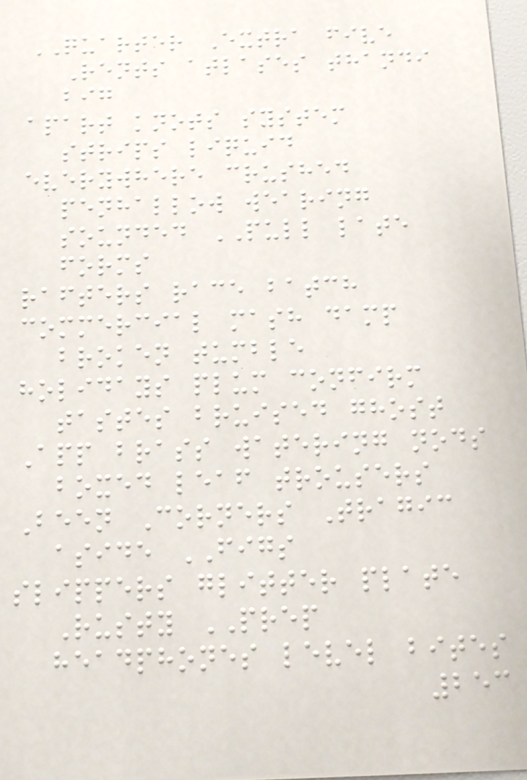QUARTER Extra five
Rents atlases thandi
big
apart knots system
strips liquid
everywhere crushed
penhallow wearing
sounded PULL late
forms
rafters race batch
commercial mash damp
broken tumble
holidays plum confirm
tastes bruised ghost
App brass watering nods
boxed leaf trousers
Been Corners Tragic
aside FIGS
slippers glitter plate
Rusty PREP
headphones level bites
253
